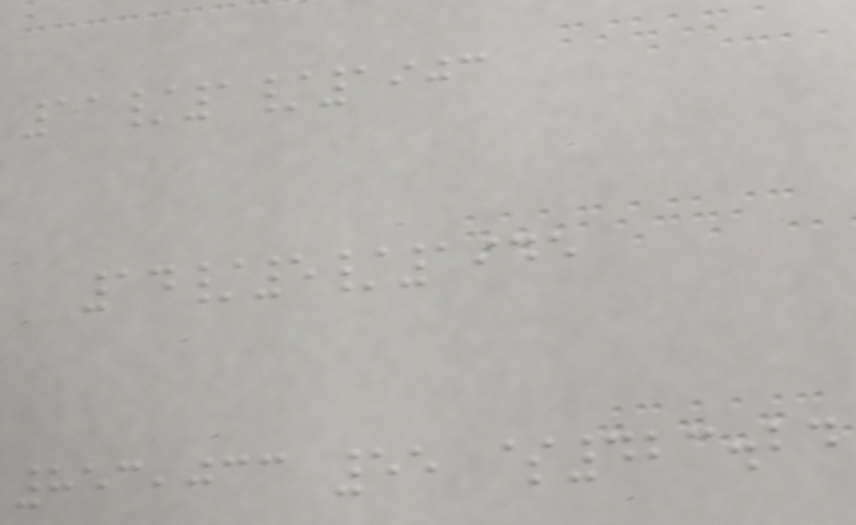11/1/1903
14/5/1945
853,033 55 $423.24
